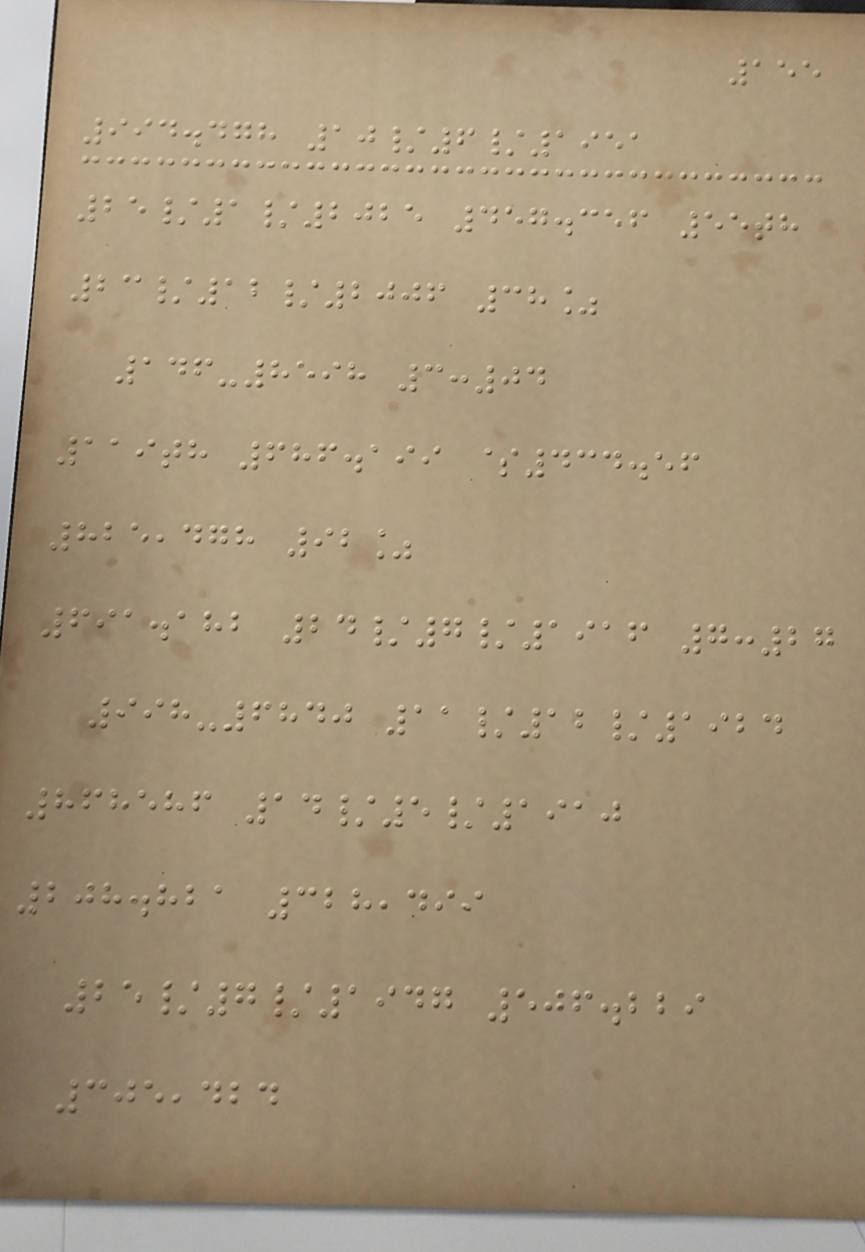155
994.478 10/6/1951
25/1/2025 457.356 55th
23/12/2006 38%
146-8598 3:04
119th 686.199 $434.56
825,478 92%
691.182 24/7/1916 7:27
998-6840 11/12/1924
868586 14/5/1910
208.821 328,499
25/7/1947 506.229
305,424
